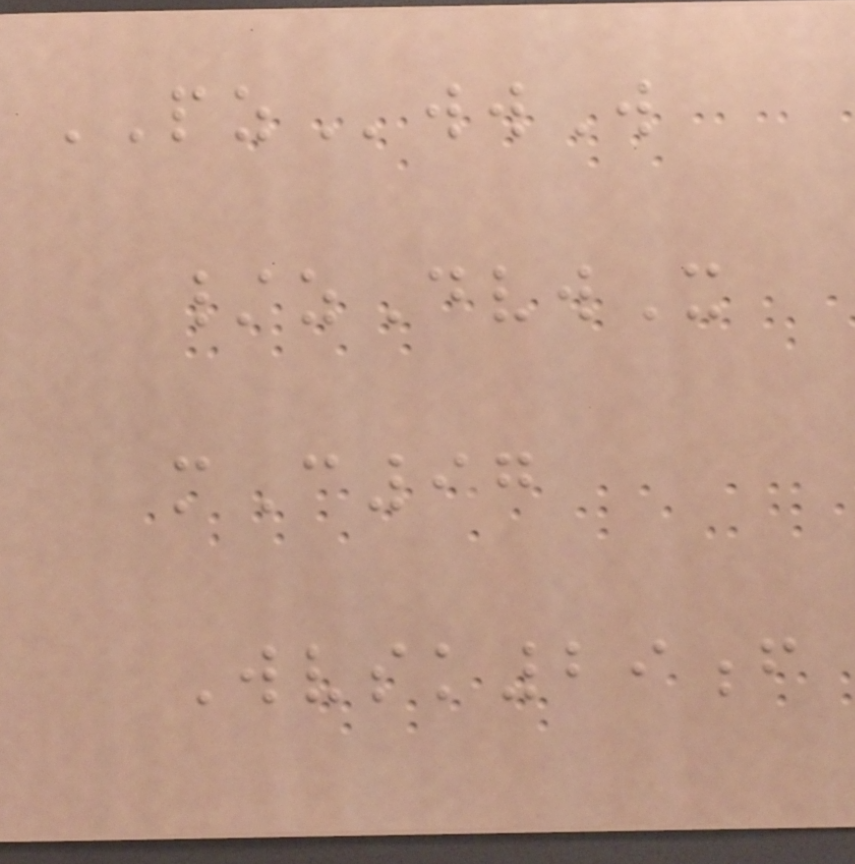PZwwW
/zDvwX
mC97
Wvsk29f
